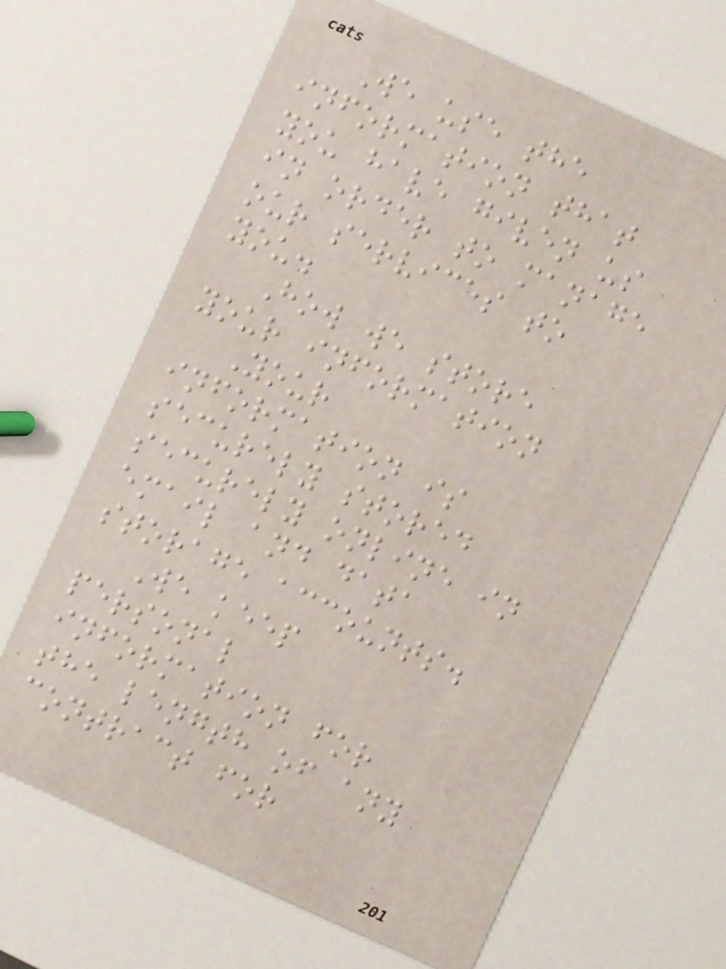We use the
information that
you have given us
in order to manage
our services to
you.
How we store
your information
Your
information is
securely stored
securely online in
email and data
storage accounts.
We keep
personal
information for
the length of any
contract for
